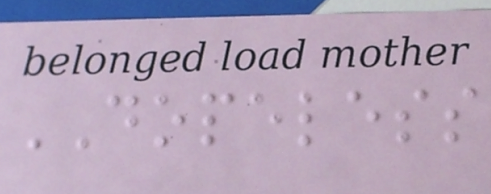DOPELESS
